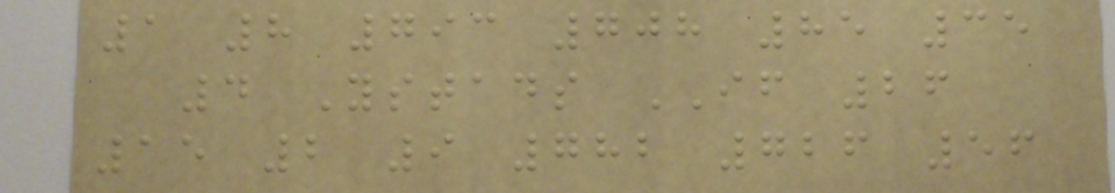1 8 793 708 85 35
4 Ystads IF 26
15 2 9 782 726 56
